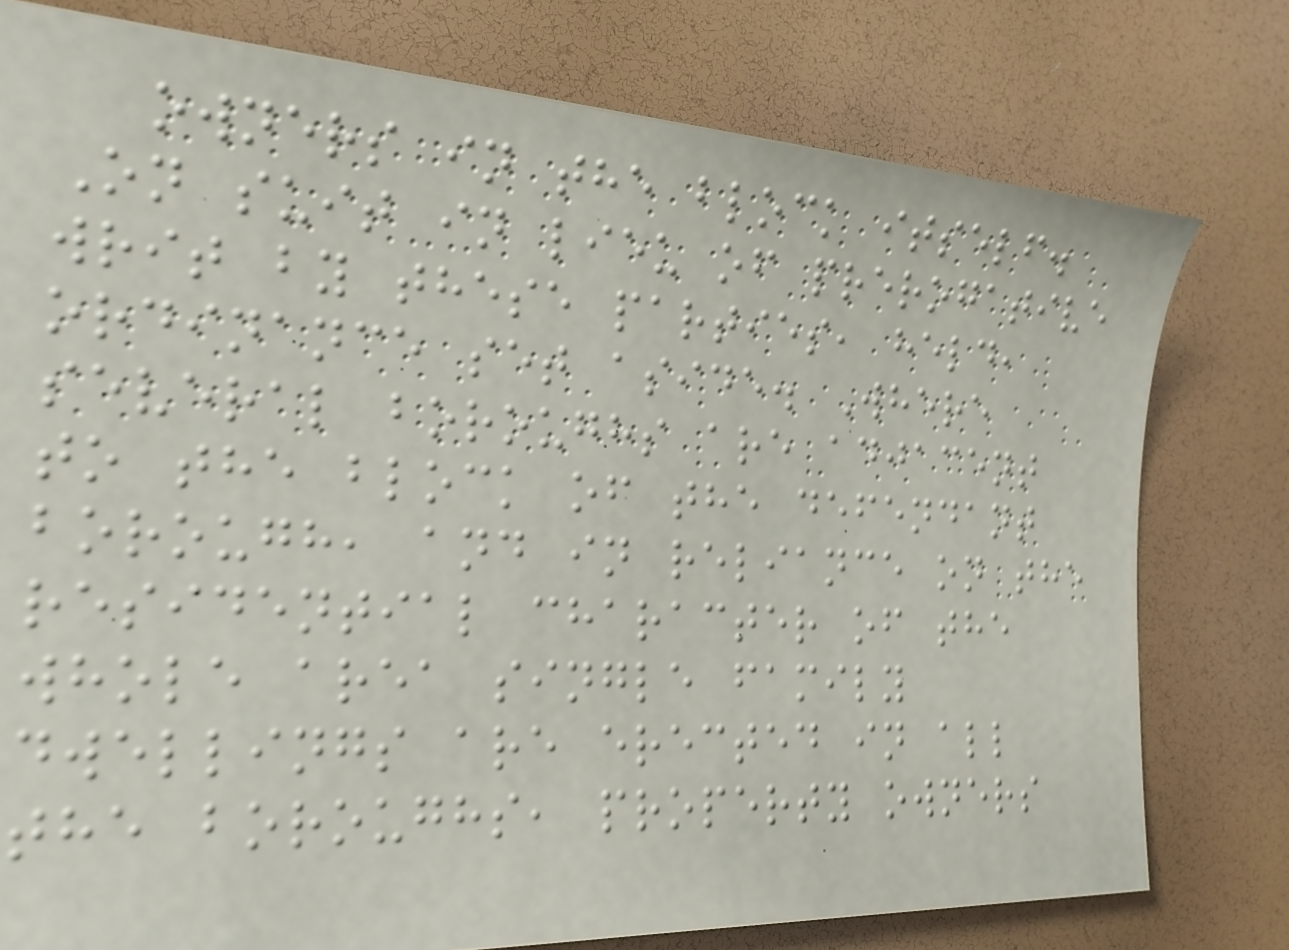owners in the block itself.
On suit in lieu of prerogative
writ by these parties, held,
ordinance set aside. Where
several boroughs are adjacent
to the block of the defendant
borough, and in reliance on the
residential character of the
whole area single family
dwellings are erected in all
the boroughs, property owners
